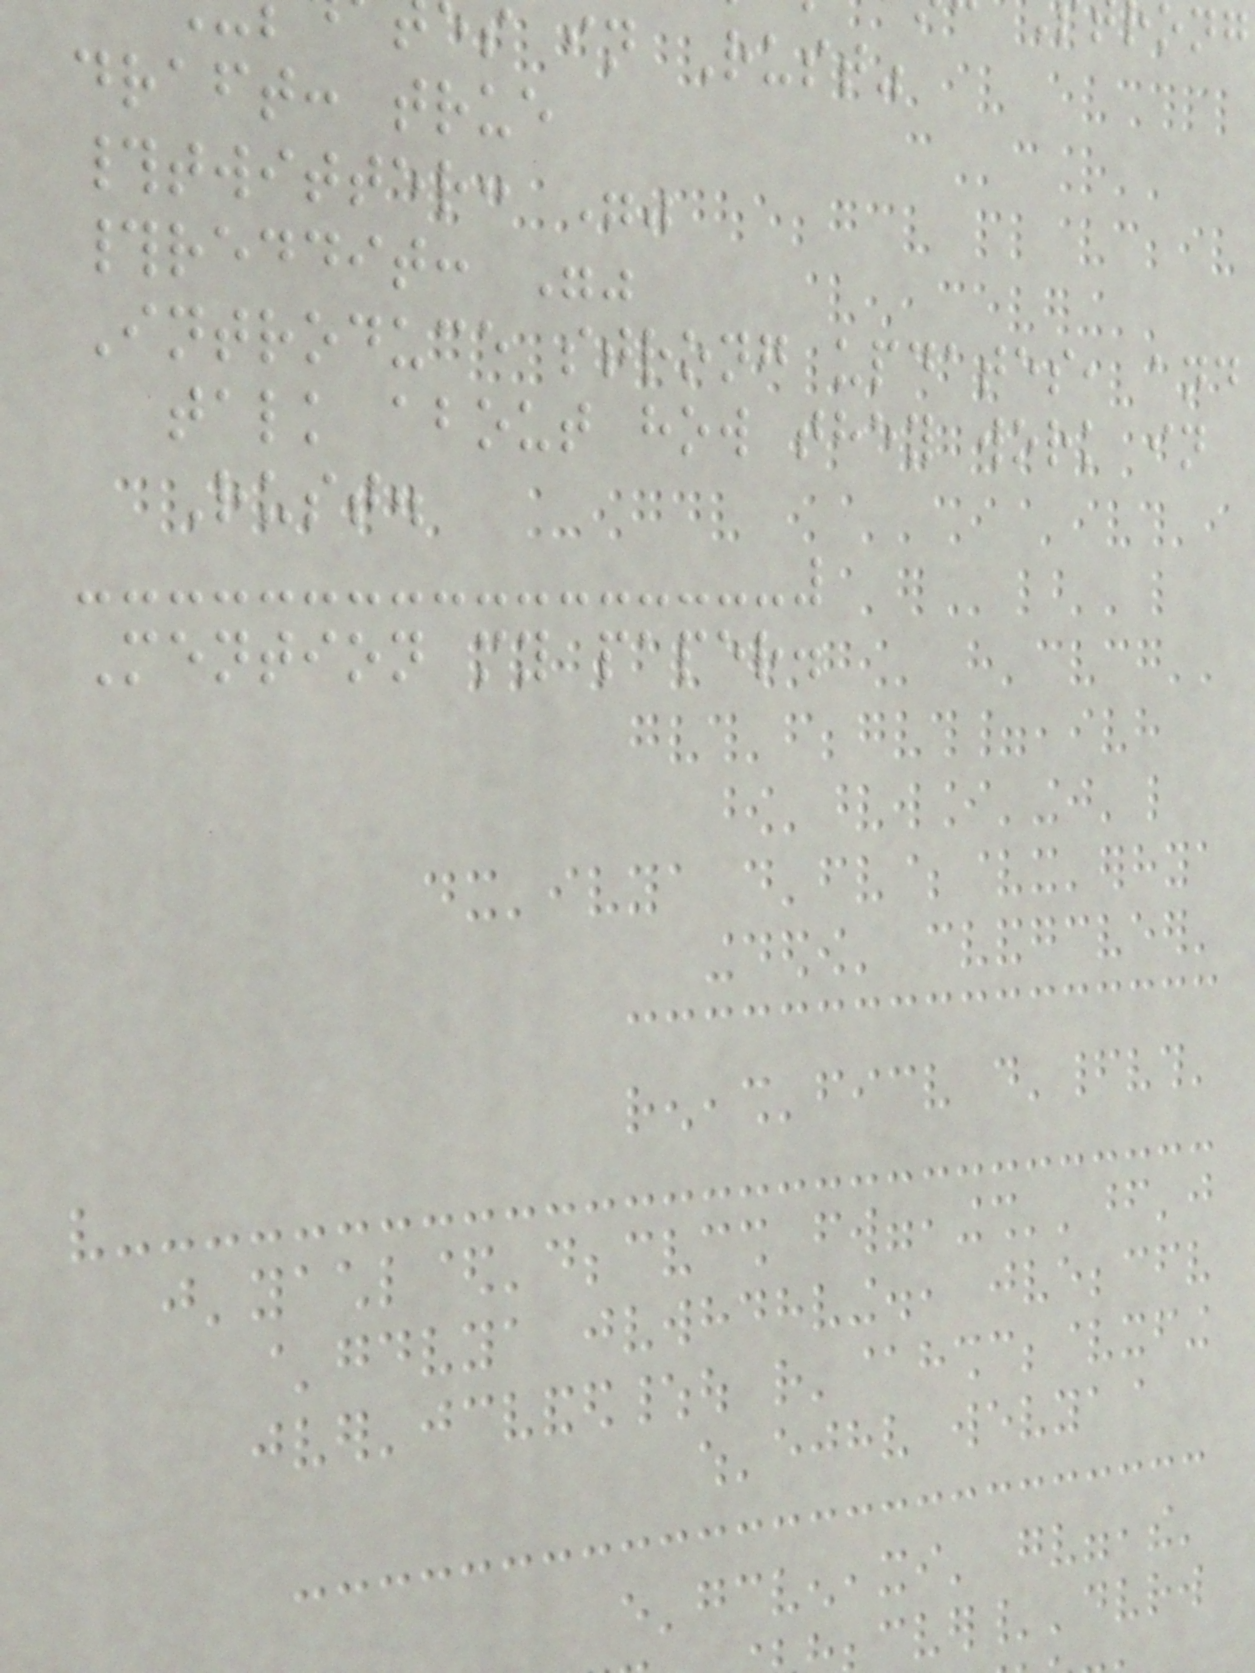s in Rust"
draft: true
#twitter: ""
#reddit: ""
Introduce strong updates, and
talk about how they work in
Rust.
Mention my paper.
